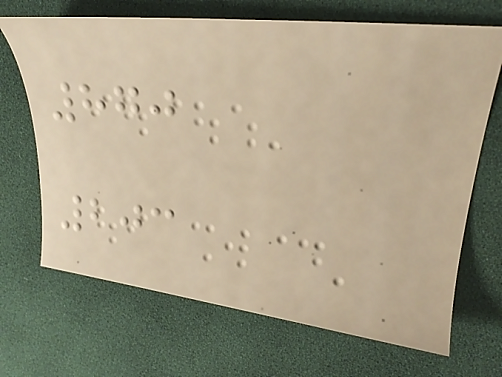870
203
